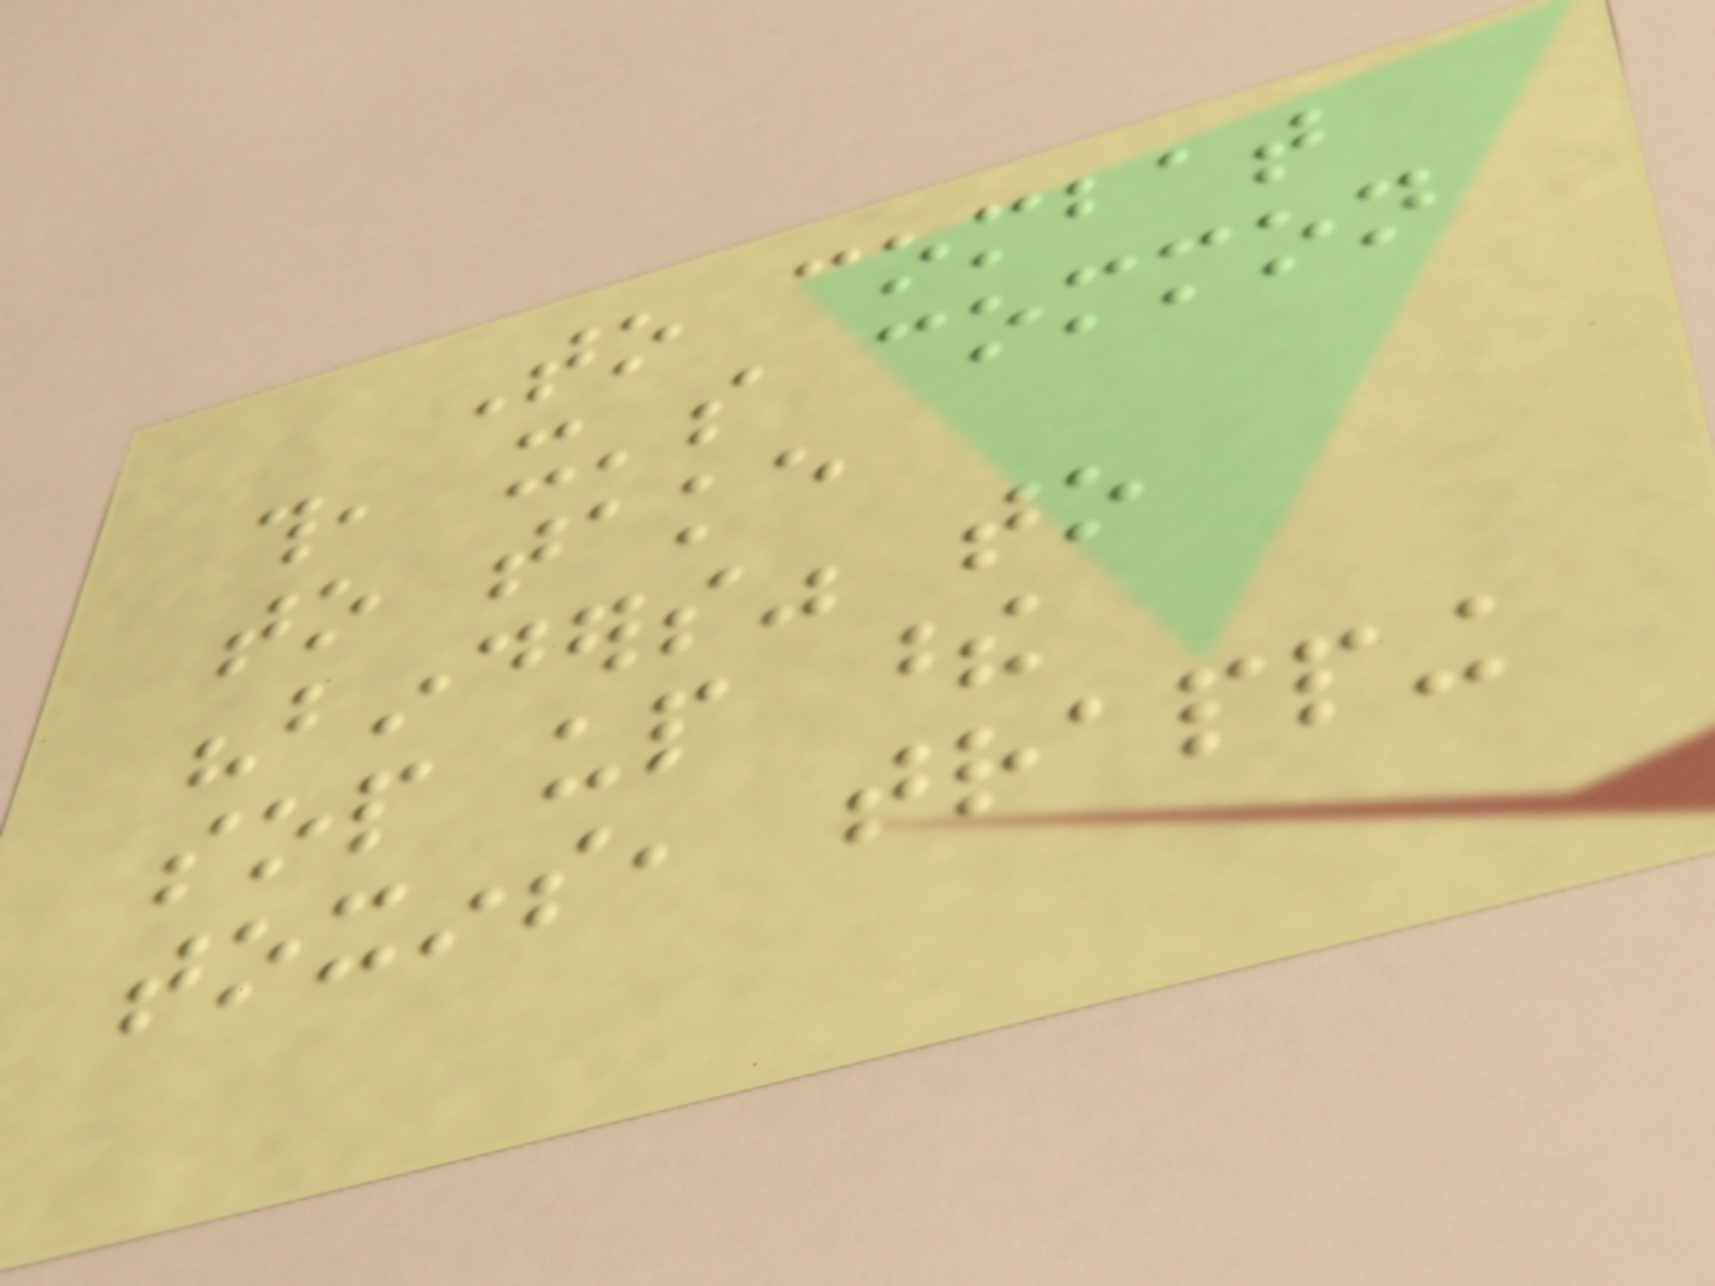To combat
this, it's common
to take
"binders" to
sop up these
toxins, trapping
